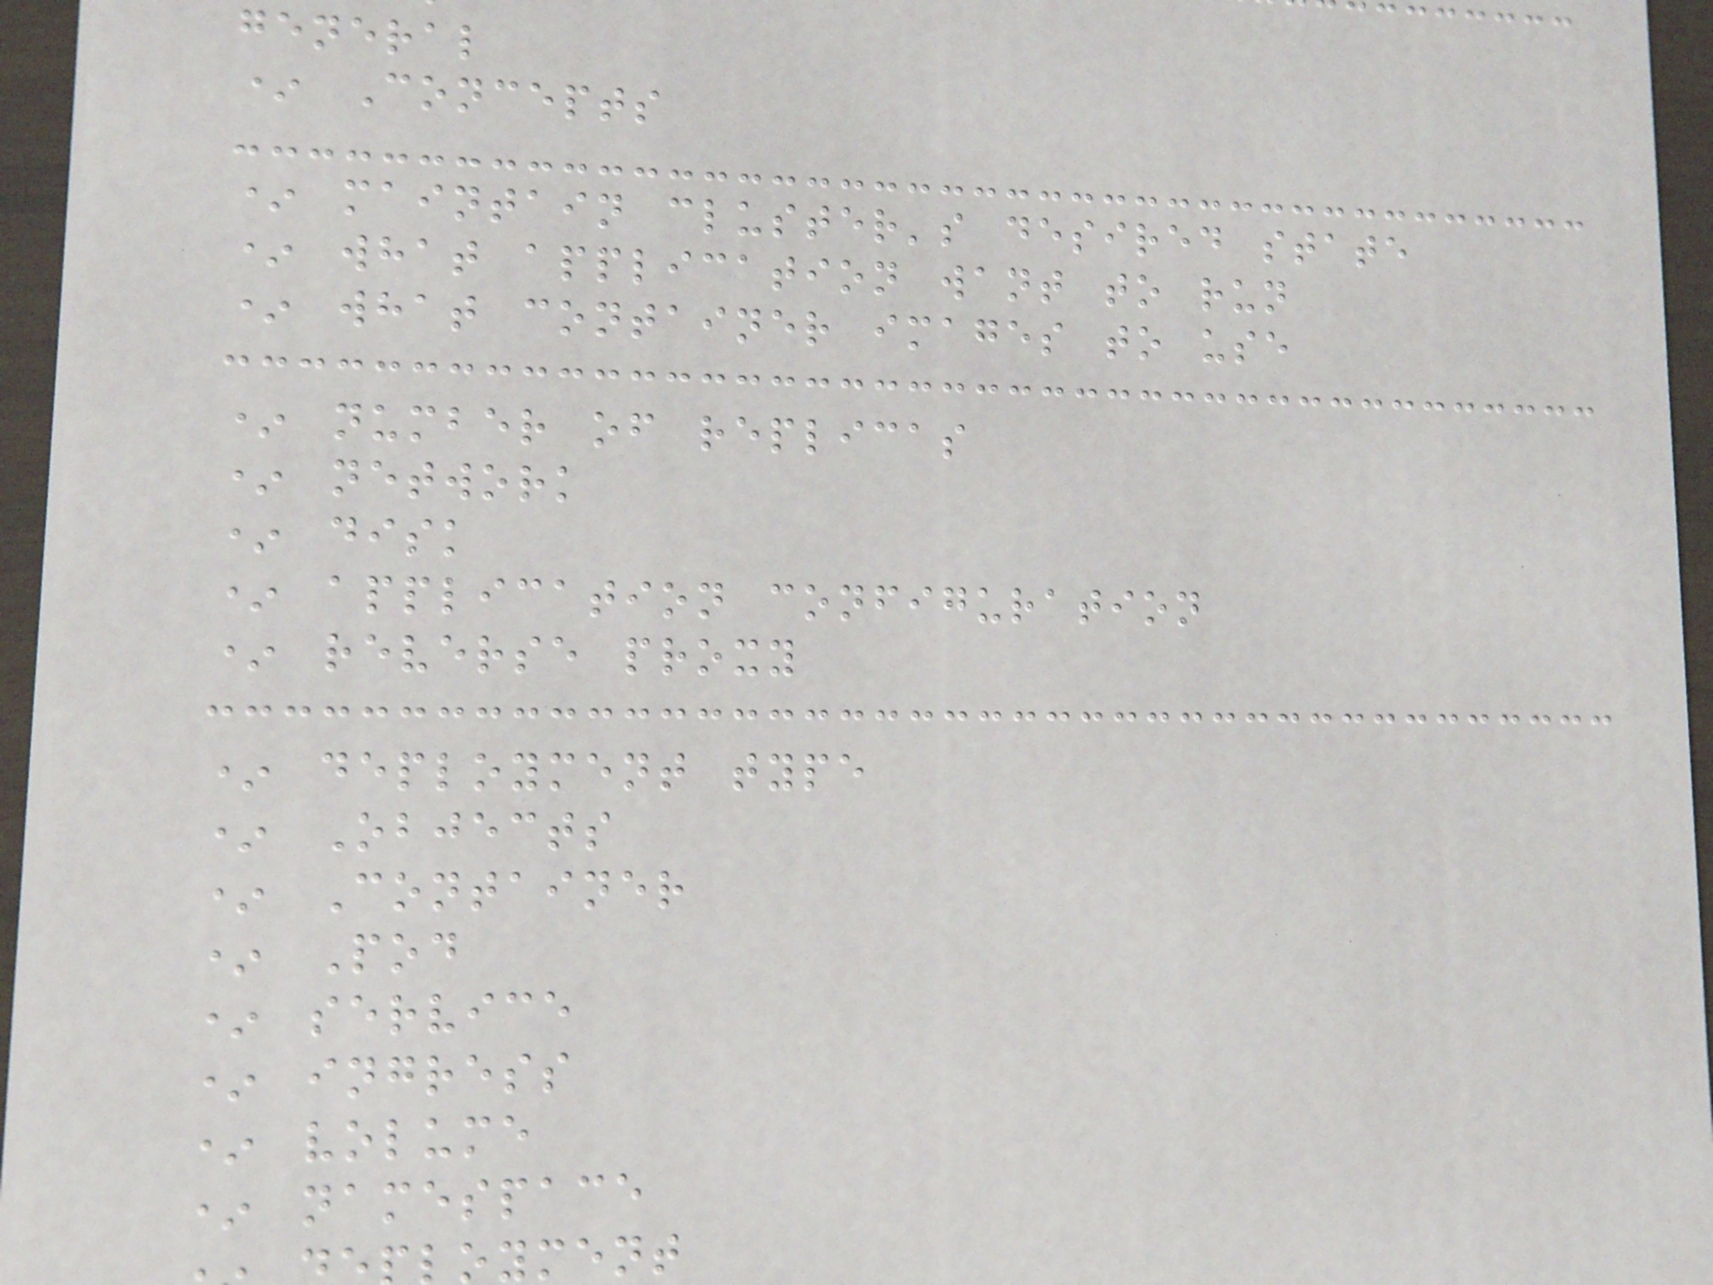general
* Concepts
* maintain cluster's desired state
* what application want to run
* what container images to use
* number of replicas
* network
* disk
* application configuration
* reverse proxy
* deployment type
* Objects
* Container
* Pod
* service
* ingress
* volume
* namespace
oyment
